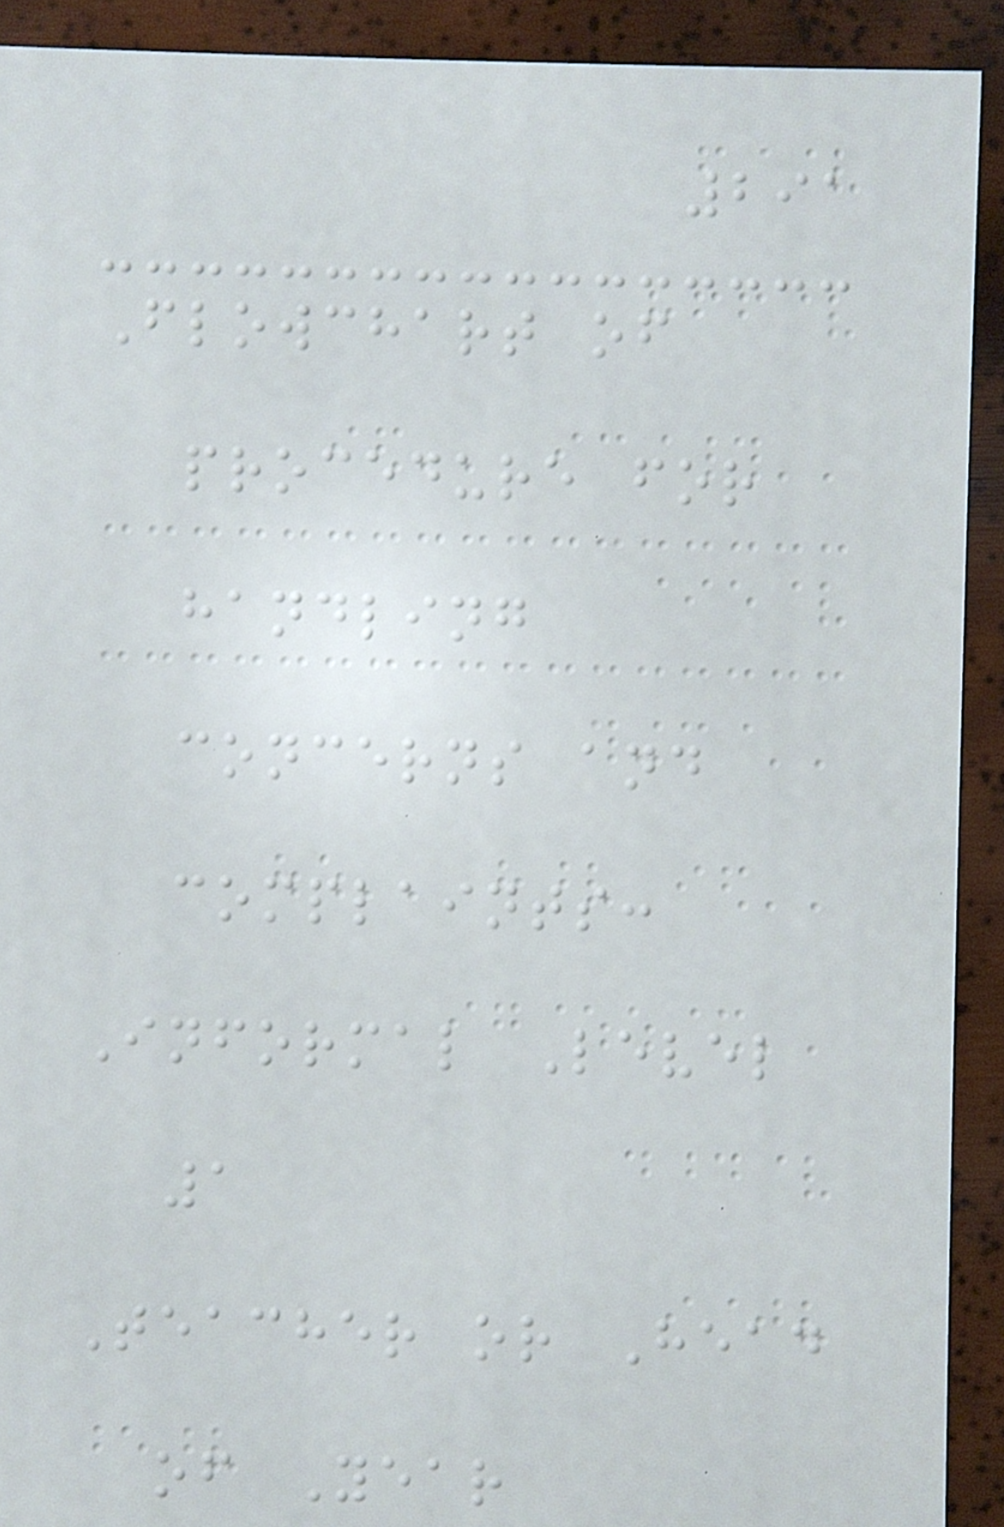291
Flowchart of
procedure for
handling
concerns and
complaints:
Informal Level
1
Teacher or Head
of Year
